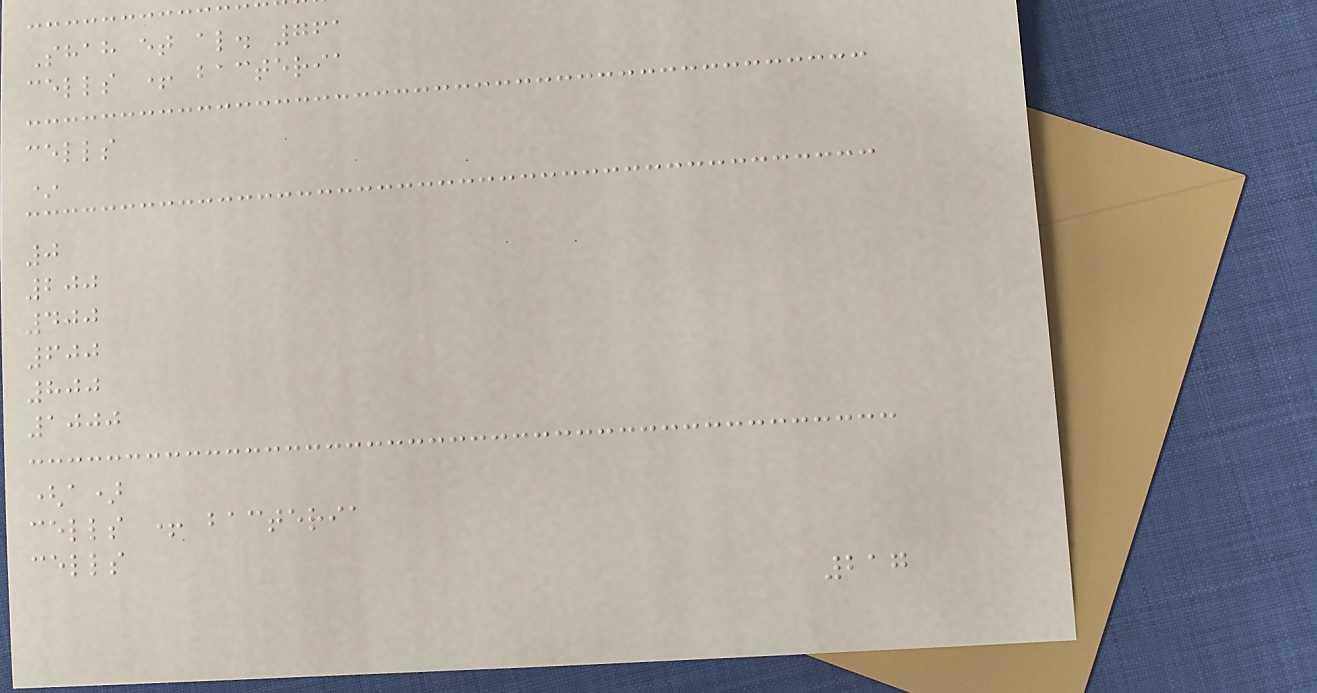Shah et al. 761
cells + bacteria
cells
*
0
200
400
600
800
1000
(a)
cells + bacteria
cells
217
